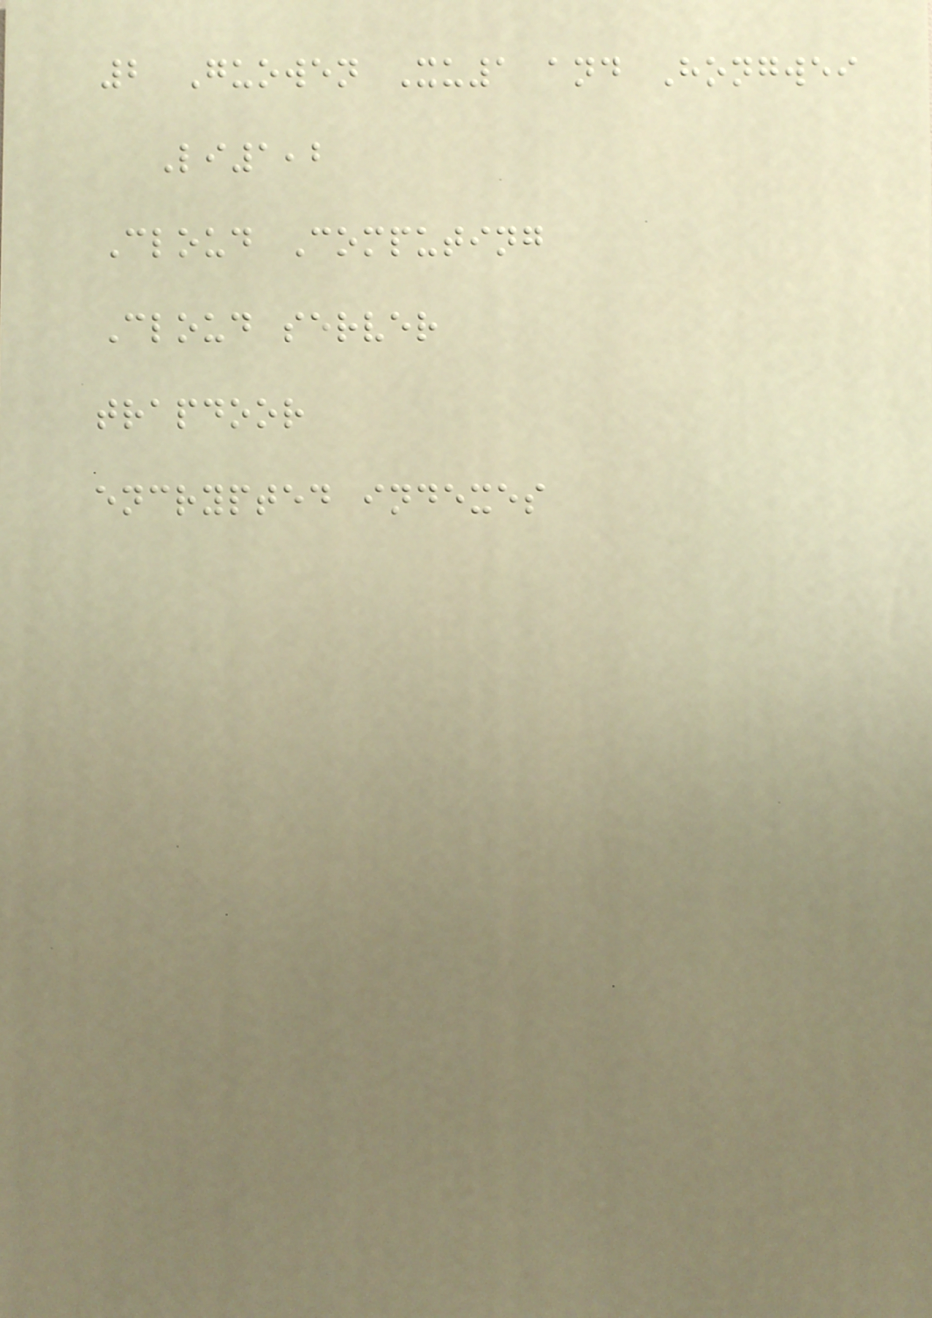2 Guowen Xu1 and Hongwei
Li1,2
Cloud Computing
Cloud server
trapdoor
encrypted indexes
